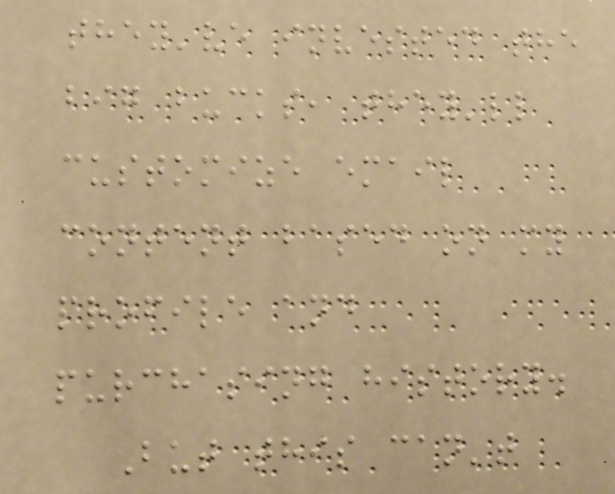they've invested the
big bucks, they'll
customize email
content based on my
profile and
purchasing history.
But this can't
